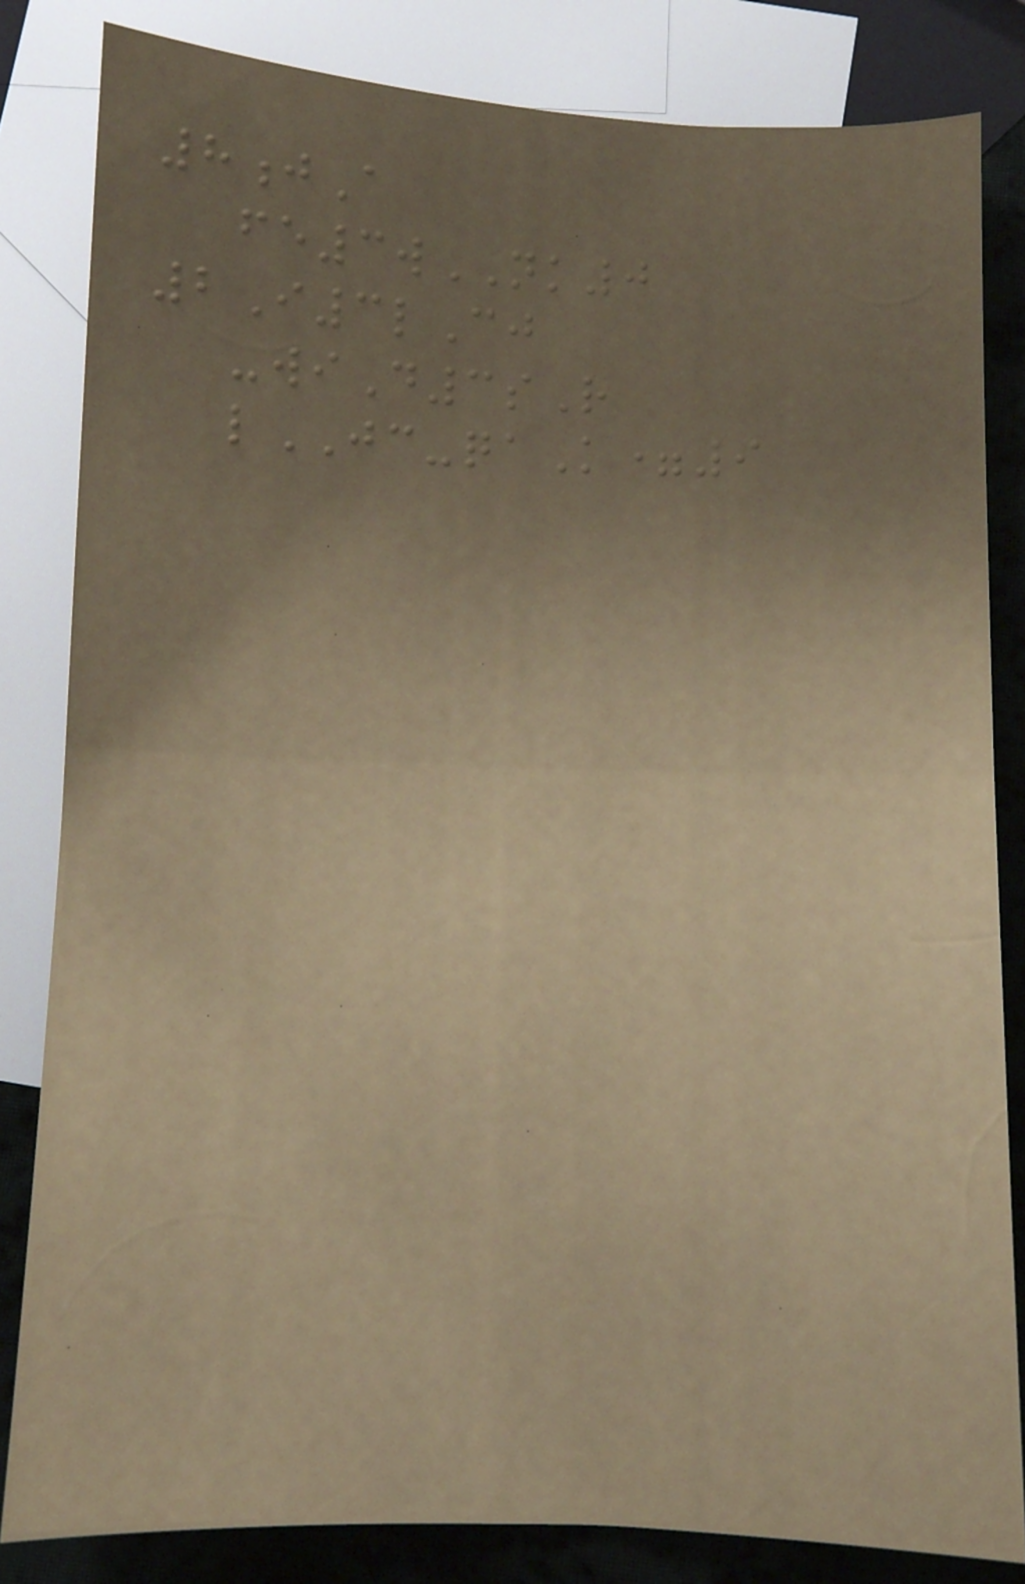8jA
fe3wNK0
2I3lCj
-wiD3sR
lJC-qaK=9
